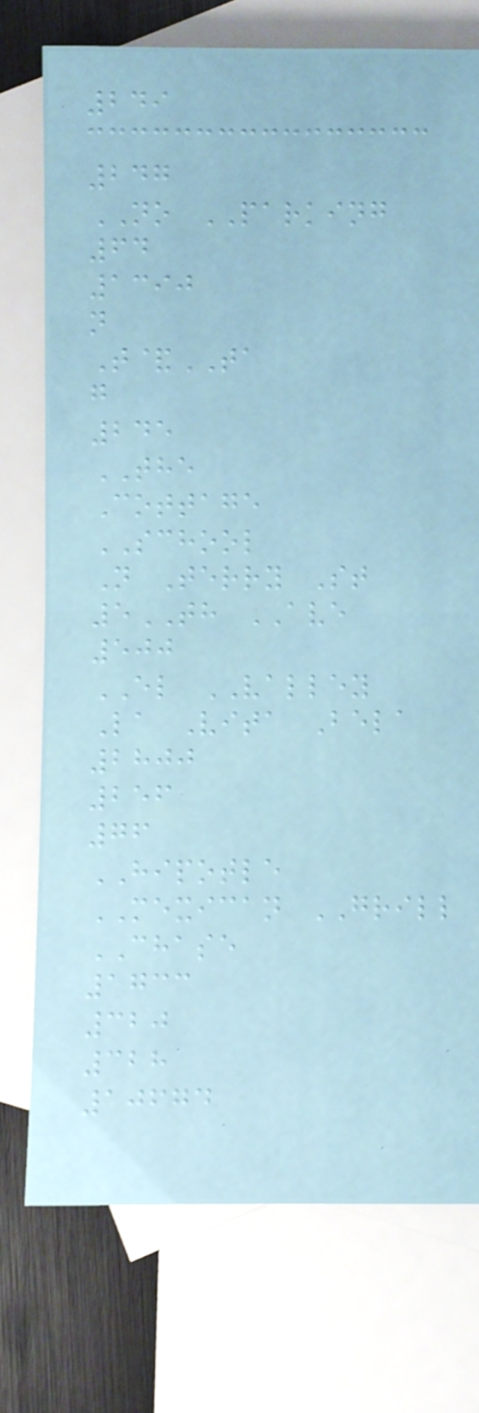249
247
NO PARKING
64
1390
n
T&TA
g
245
THE
Cottage
SCHOOL
N Terry St
5TH AVE
500
EL VALLEY
La Vita Bela
2800
256
76
HIPOTLE
MEXICAN GRILL
CHASE
1733
320
328
10674
